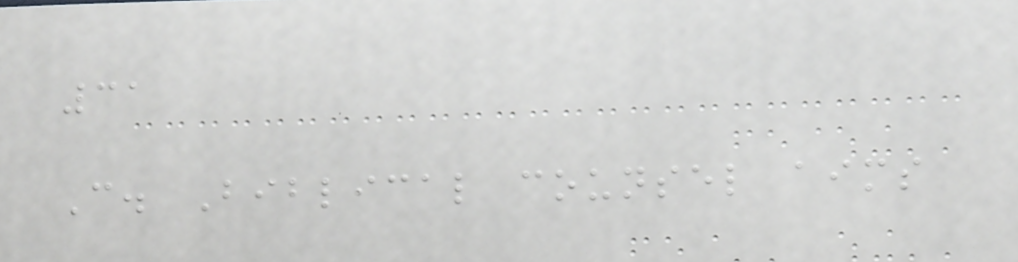31
C. Biblical counsel aims
